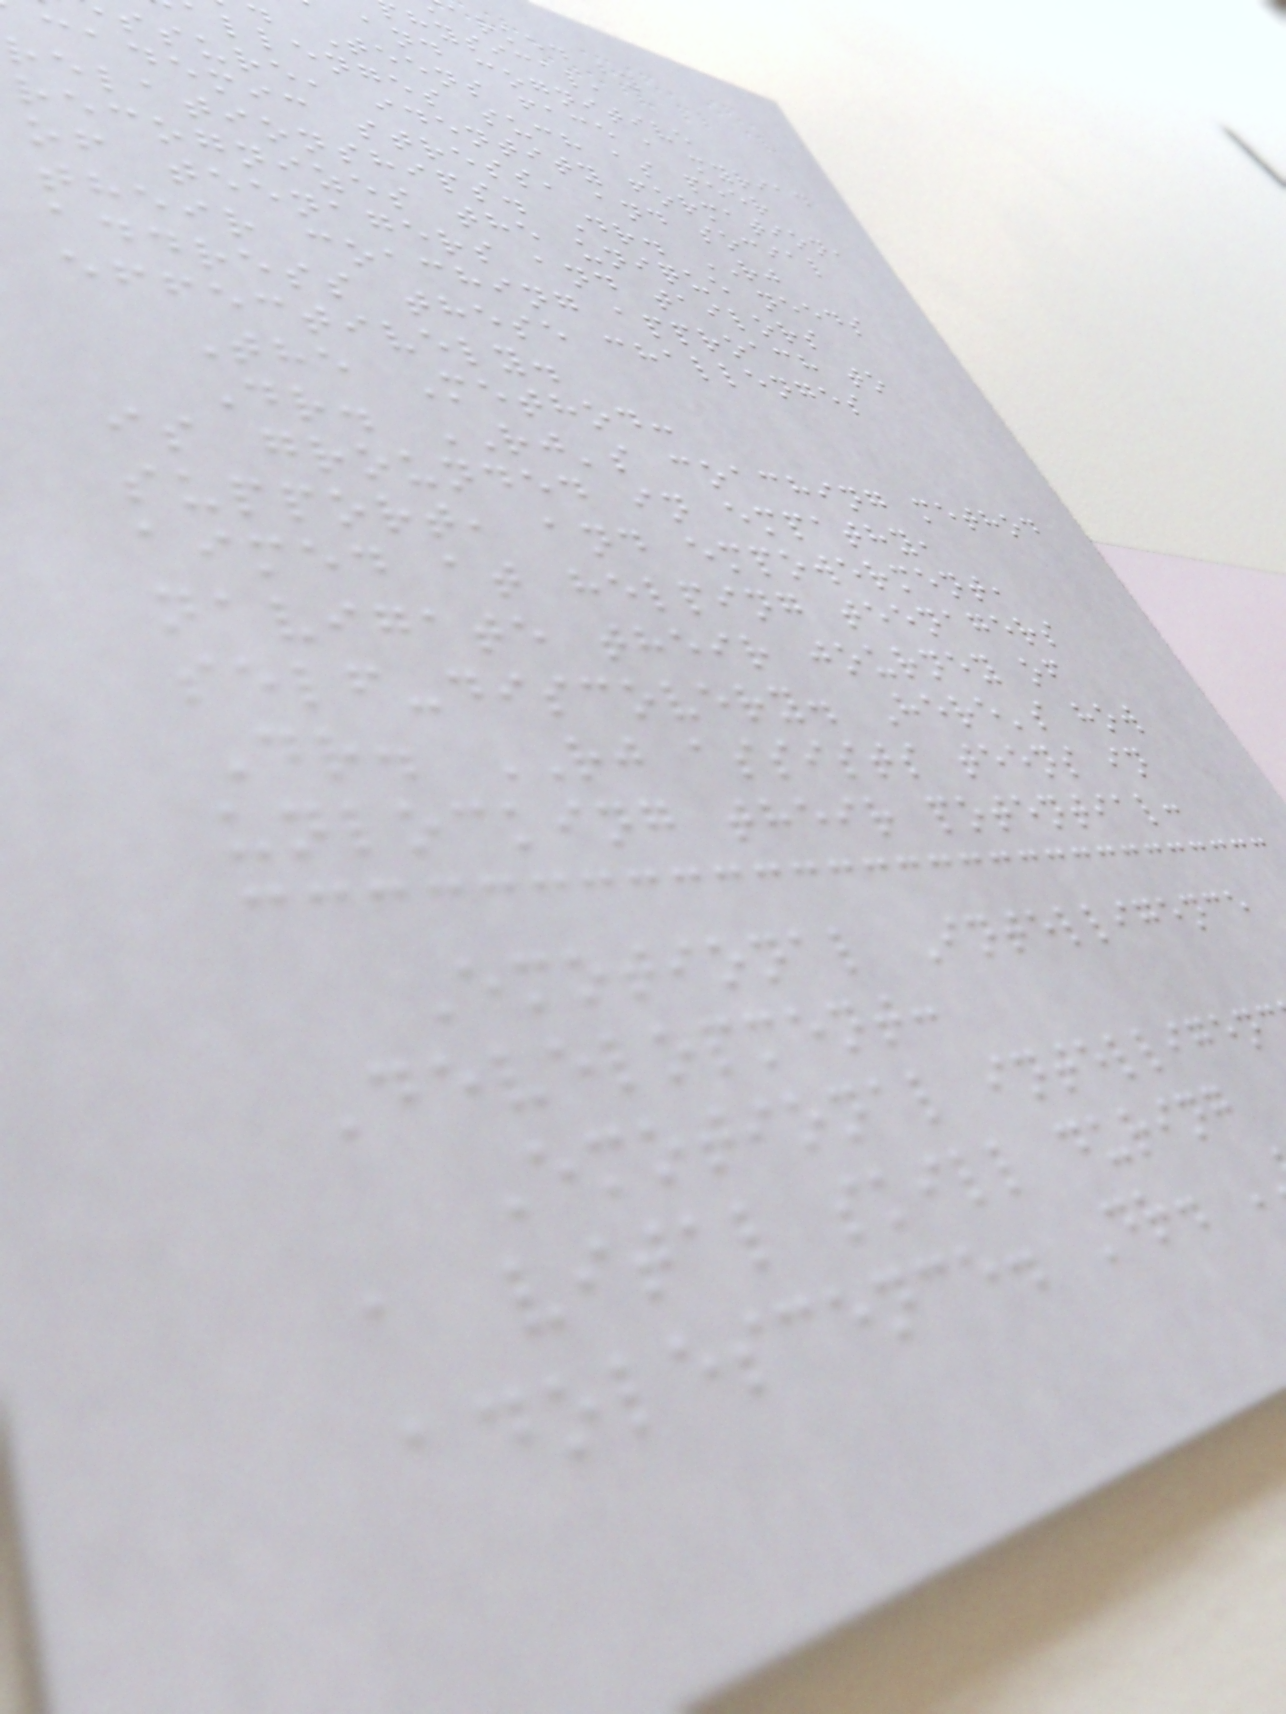arked by
hysical,
and cognitive
Teens face a myriad
llenges such as peer
ssure, identity formation,
cademic stress, and social
relationships. Dr. RJ
recognizes the unique needs
of teenagers and tailors
their coaching approach to
address these challenges
effectively.
The Method:
Dr. RJ's coaching method
is grounded in empathy,
support, and empowerment,
aimed at helping teenagers
navigate their journey of
self-discovery. Here's how
Dr. RJ assists teens in
unlocking their potential:
Emotional Intelligence
Development:
Emotional intelligen
a vital skill during
adolescence. Dr.
